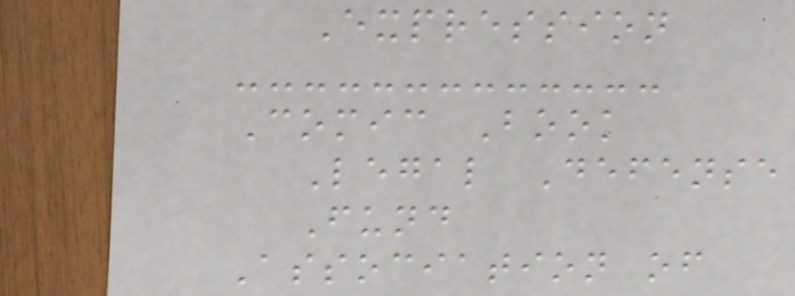Expression
Comic Book
Legal Defense
Fund
Association of
